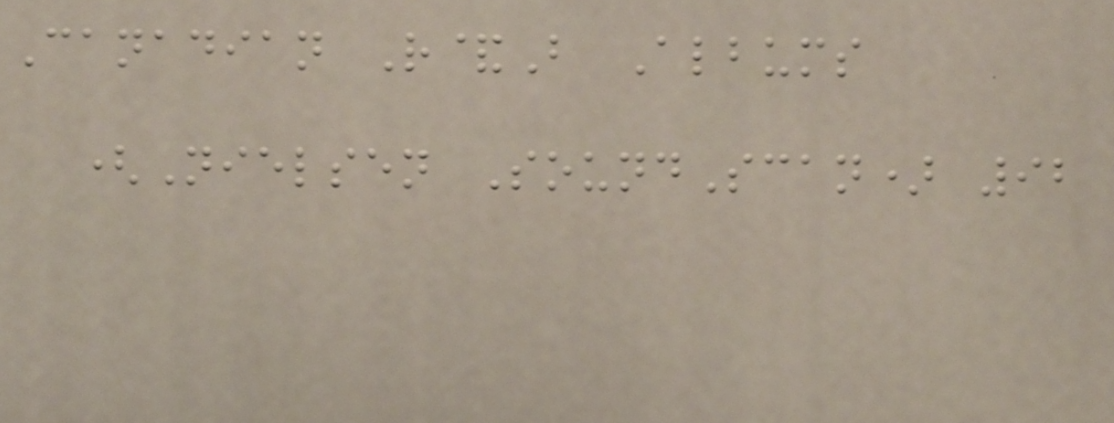Canadian R&B Albums
(Nielsen SoundScan) 92
